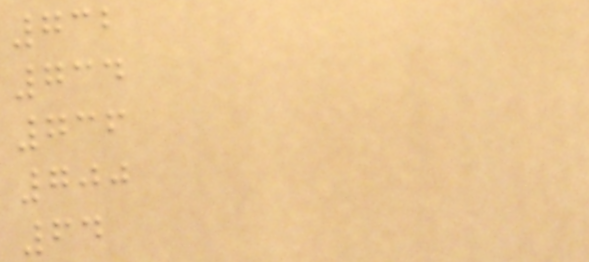732
734
736
700
64
